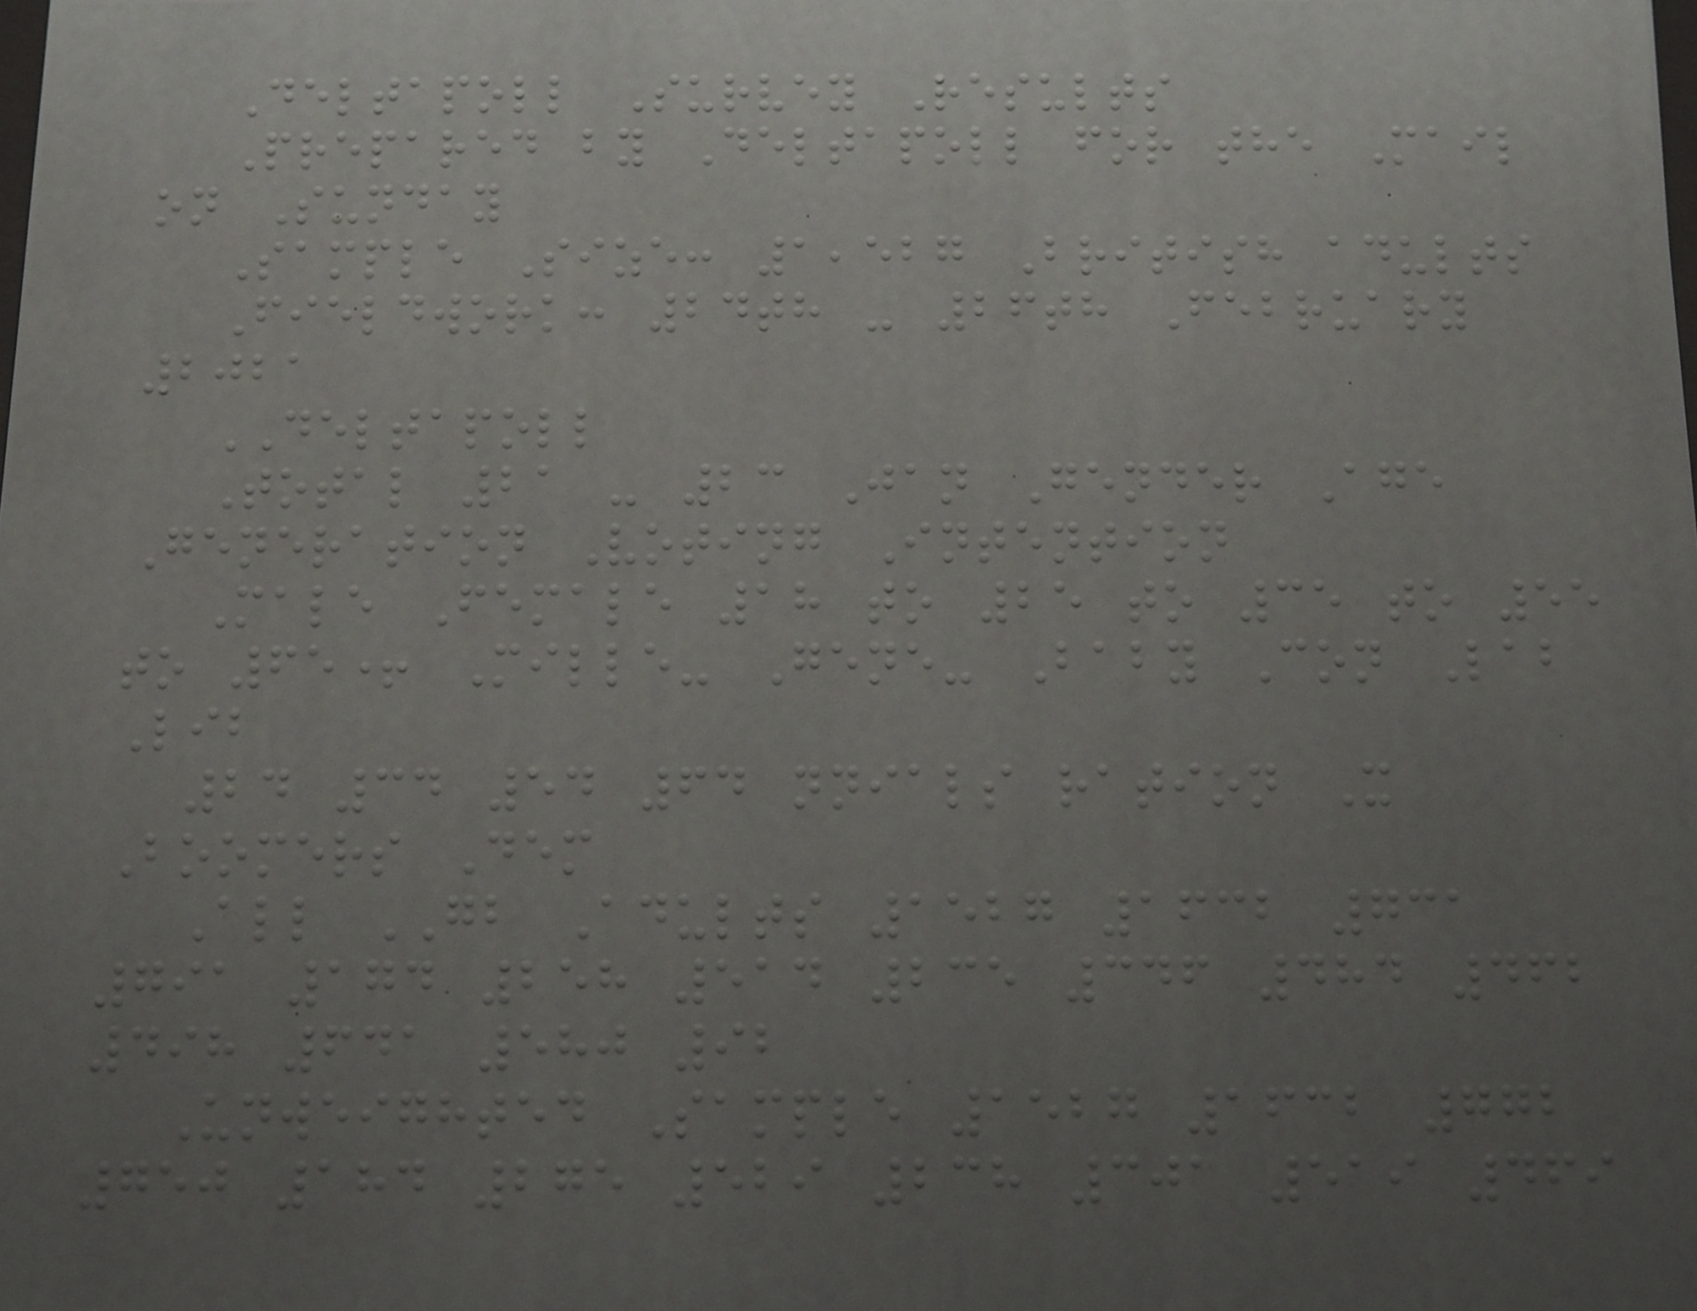Deltapoll Survey Results
Prepared by Deltapoll for the Mail
on Sunday
Sample Size: 1,527 British adults
Fieldwork: 24th - 26th February
2021
DELTAPOLL
Total 21 - 23 Jan Gender Age
Generation Voting Intention
Male Female 18 to 25 to 35 to 55
to 65+ Mille- Gene- Baby Con Lab
Lib
24 34 54 64 nnials ration X
Boomers Dem
All GB Adults 1527 1632 731
791 174 258 514 235 346 484 462
498 641 580 92
Unweighted Sample 1527 1632 772
750 184 275 529 238 301 519 469
